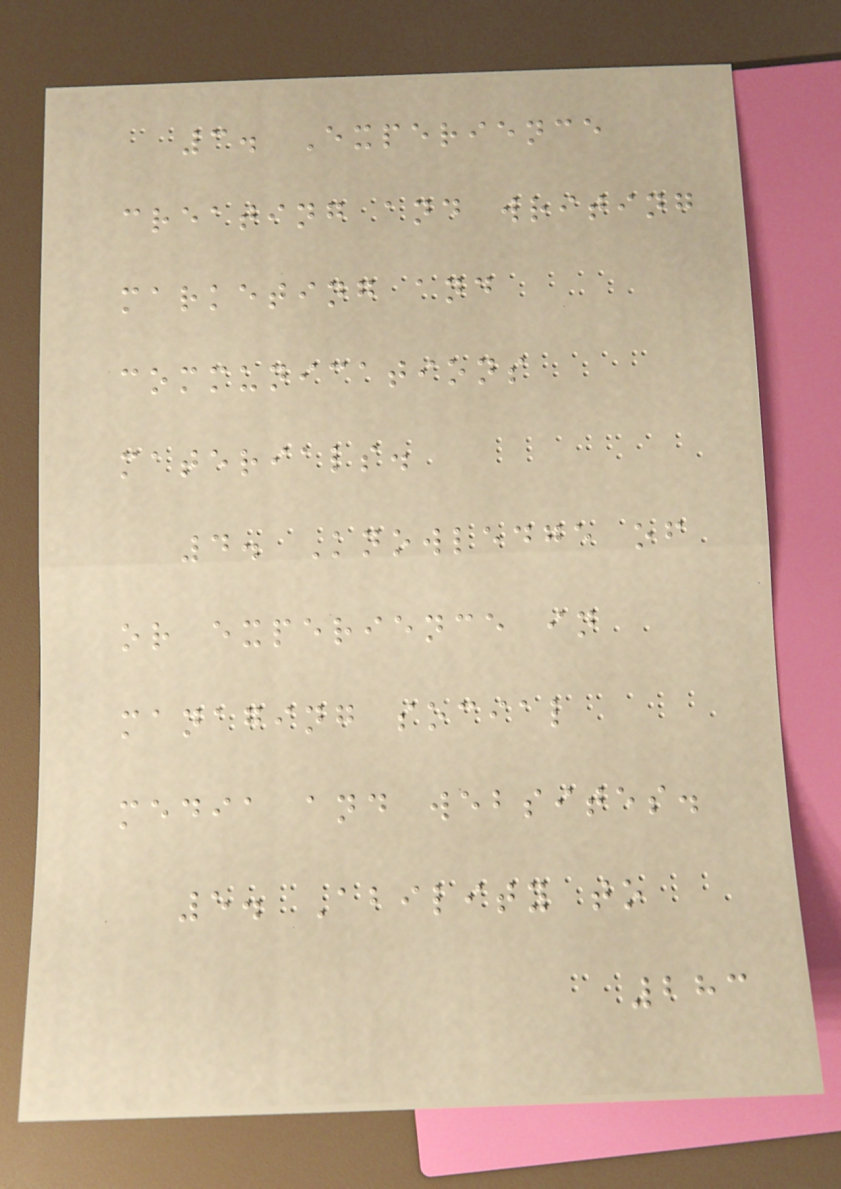3. Experience
creating and writing
marketing and
communications
materials.
4. Knowledge of
or experience in
managing social
media and websites.
5. Ability to
283
